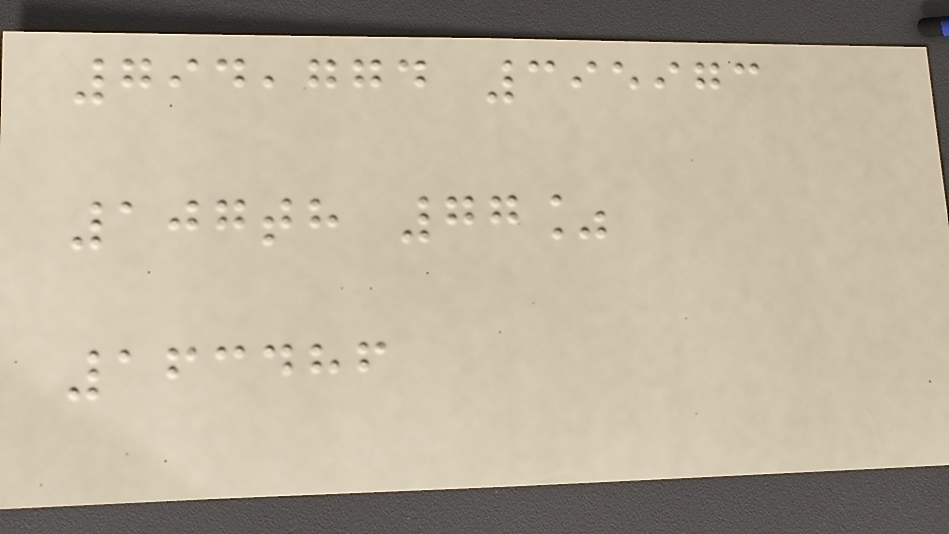794,774 395973
107th 77%
163486
